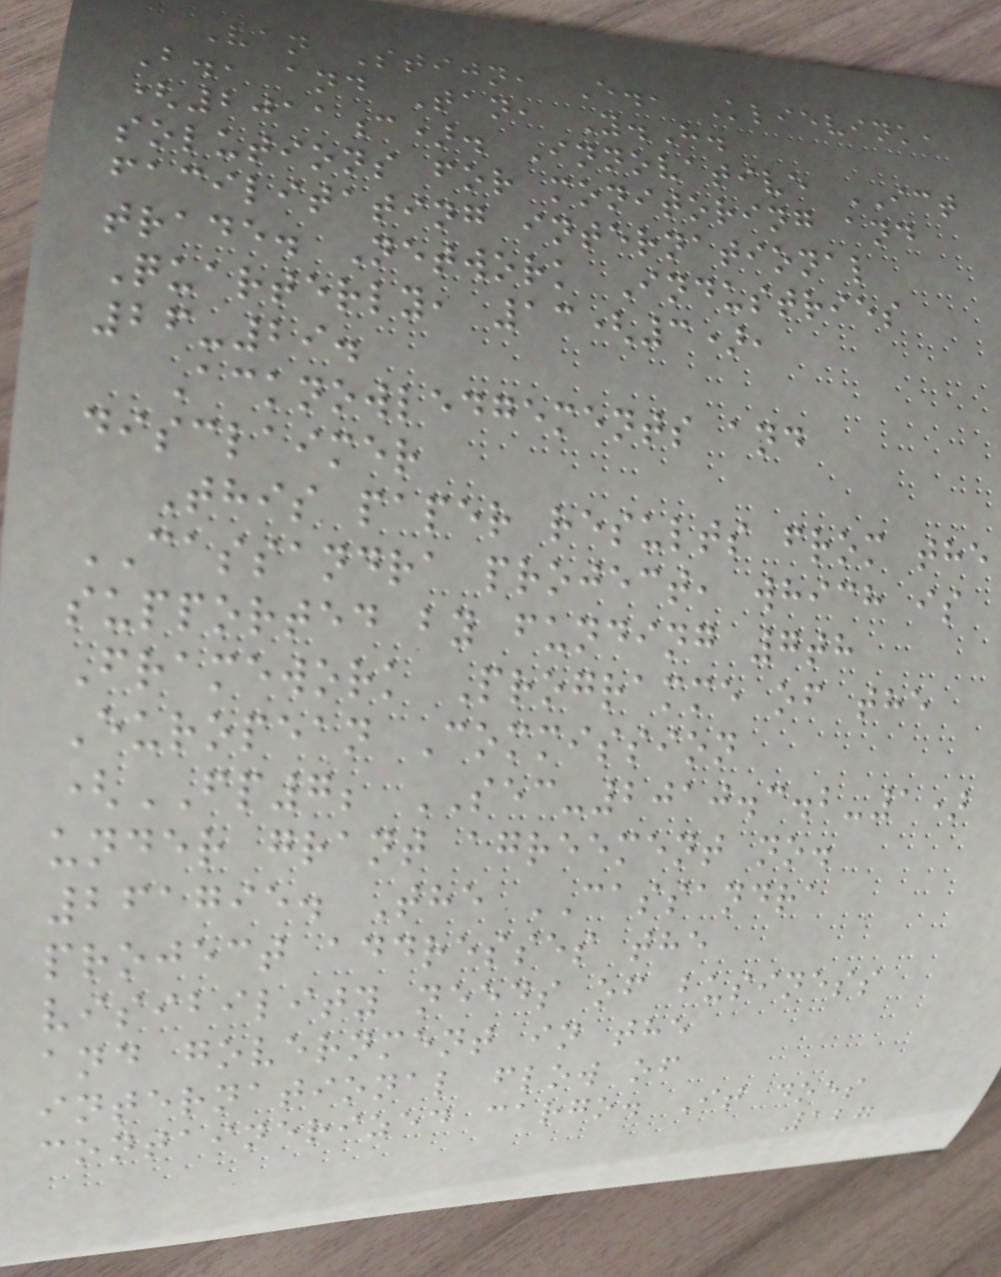Van Stijn, E., Klievink,
B., and Tan, Y.H.
(2011c). Innovative ICT
solutions for monitoring and
facilitating international
trade. Network Industries
Quarterly, 13(3),
26-29.
Acknowledgements and
disclaimer
This paper results from the
CASSANDRA project, which is
supported by funding 7th
Framework Programme of the
European Commission
(FP7; SEC-2010.3.2-1)
under grant agreement no.
261795. The CASSANDRA
project addresses the
visibility needs of business
and government in the
international flow of
containerized cargo. It does
127
